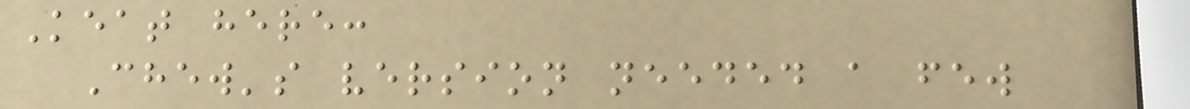Keat here:
Chew's version needed a few
